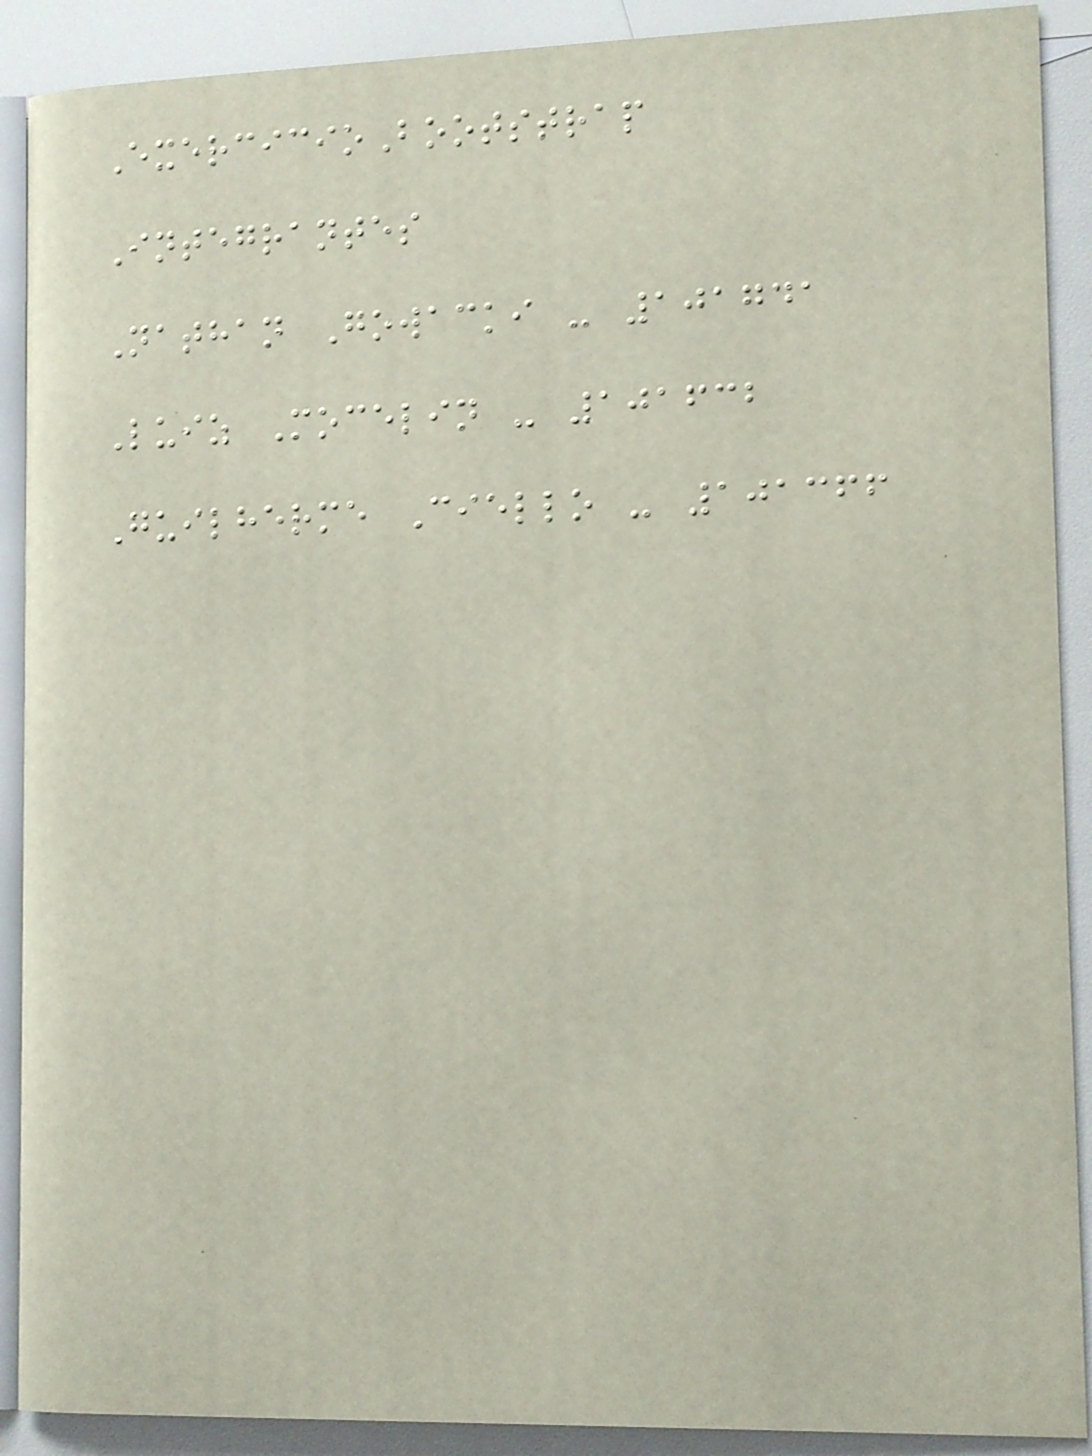ExercicioBootstrap
Integrantes
Nathan Gowacki - 101741
Luiz Mocelin - 101632
Guilherme Ciello - 101366
